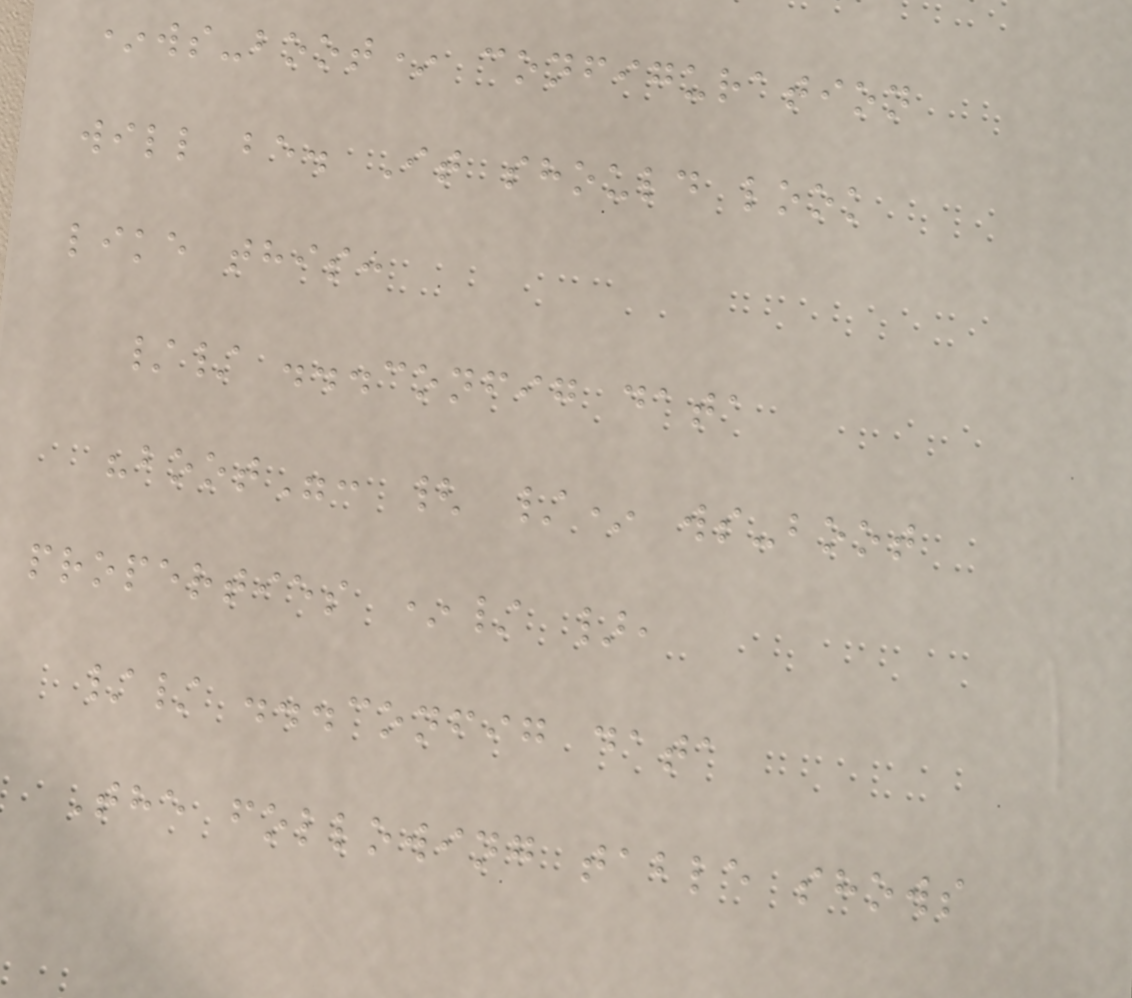*ws-boot* configuration
will be. It should look
like this:
// ...config data
"boot": { /* ws-boot
properties */ },
// ...config data
The following table shows
